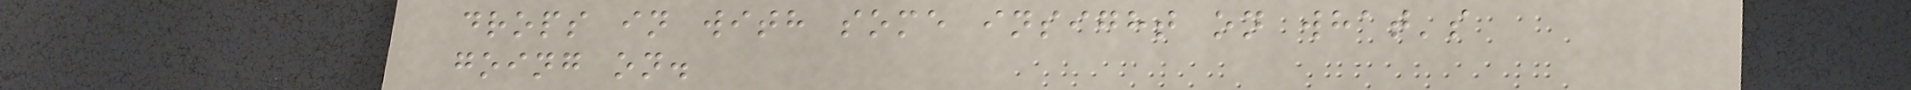drops in with some insight on what's
going on.
